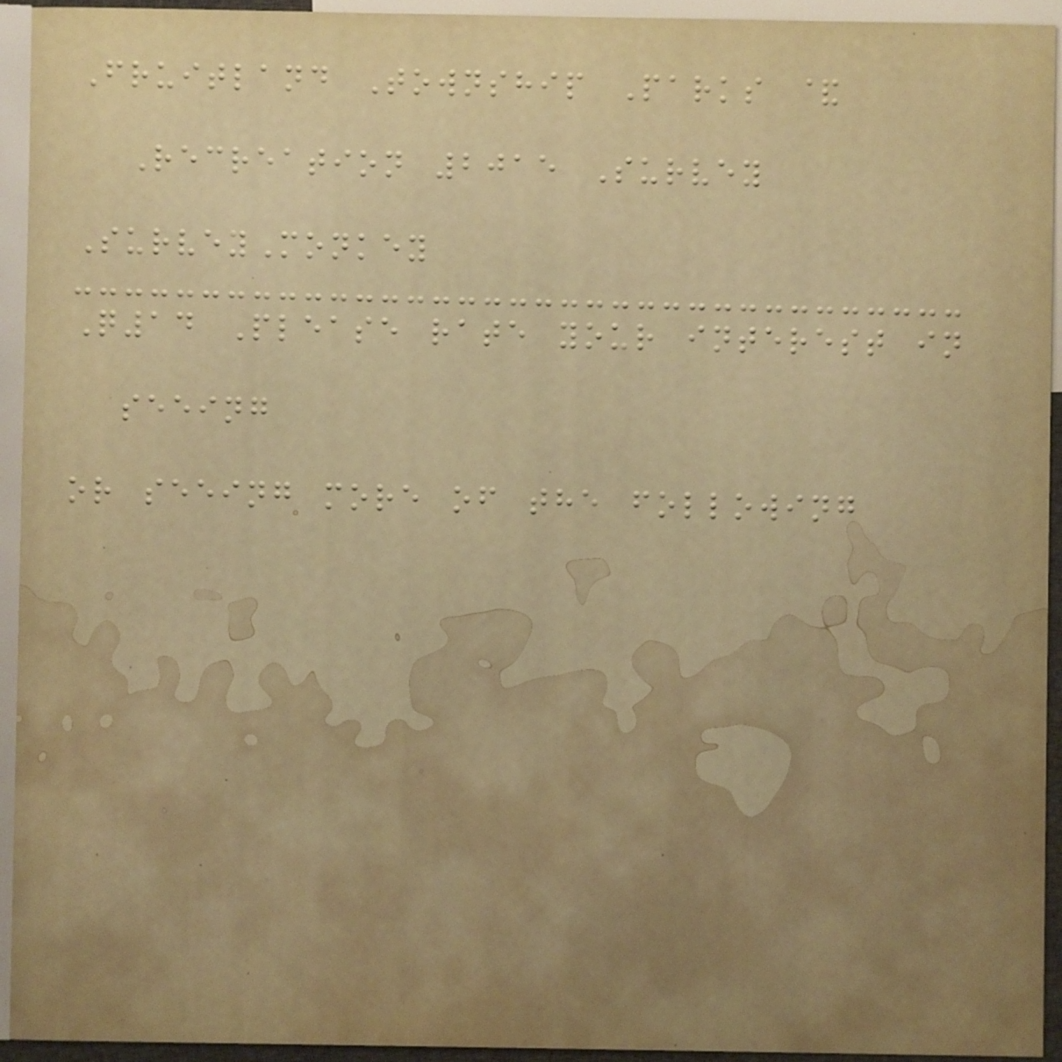Fruitland Township Parks &
Recreation 2015 Survey
SurveyMonkey
Q14 Please rate your interest in
seeing
or seeing more of the following
